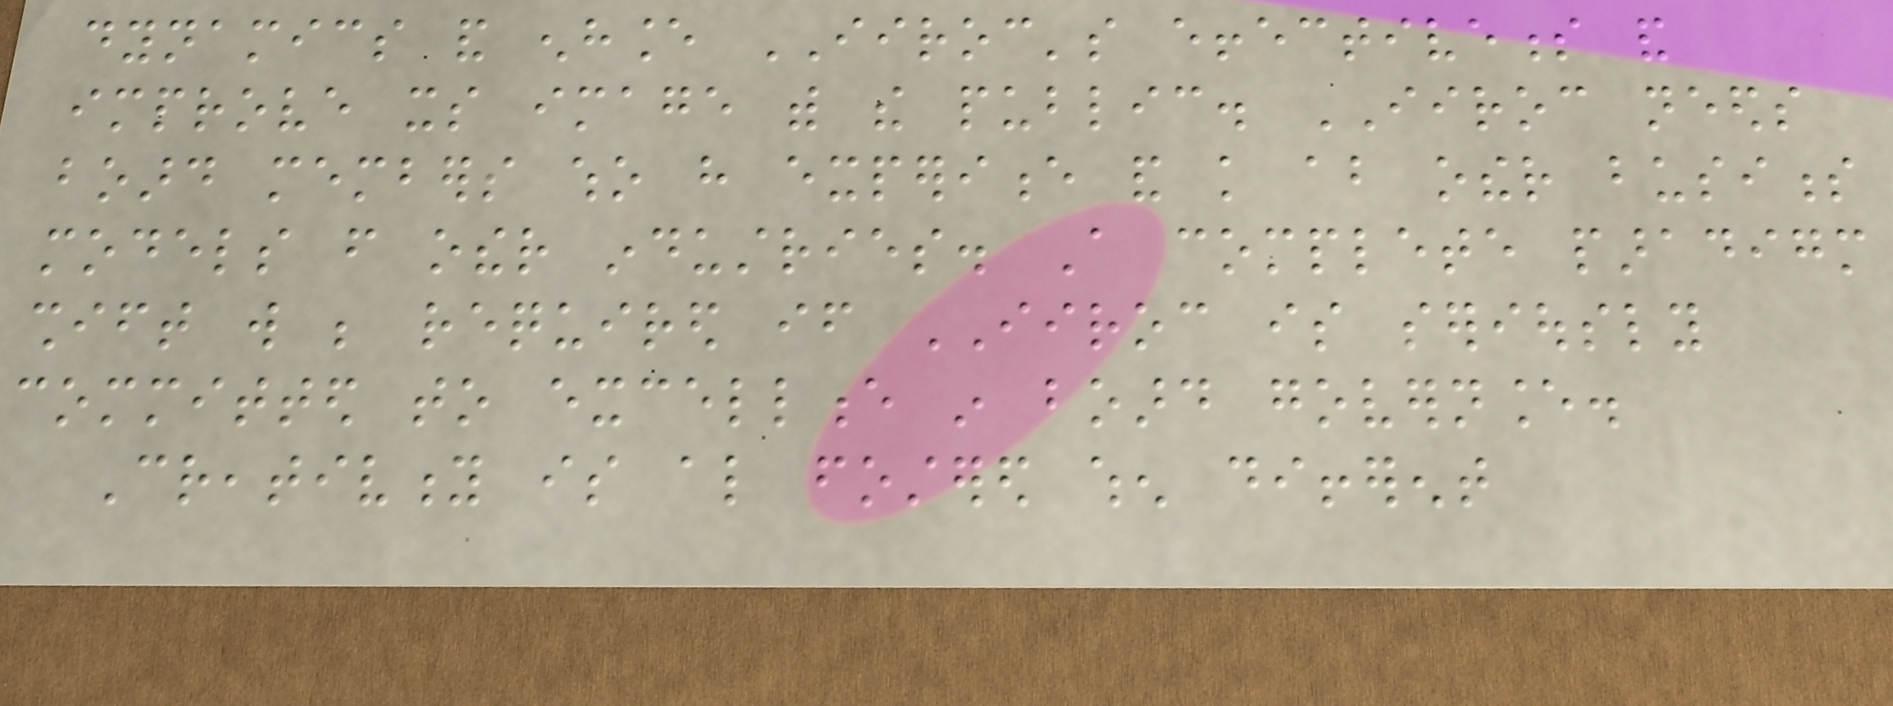dynamics and enhance IIROC's effectiveness and
improve its image with the public. IIROC needs
board members who have experience and knowledge about other business
models from other industries. A complete paradigm
shift will be required if IIROC is seriously
committed to excellence in board governance.
Creativity is also fostered when different
